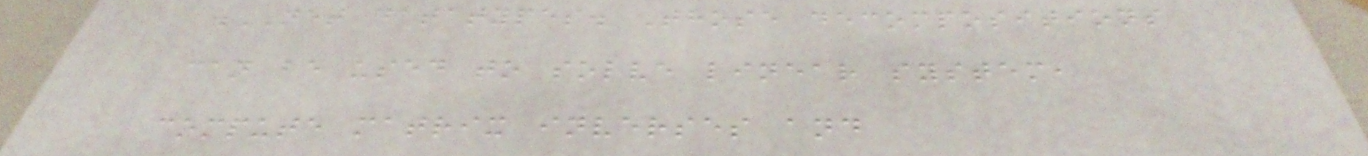.NET datatypes. Those decompositions
can be used to solve linear system,
compute matrix inverses and
